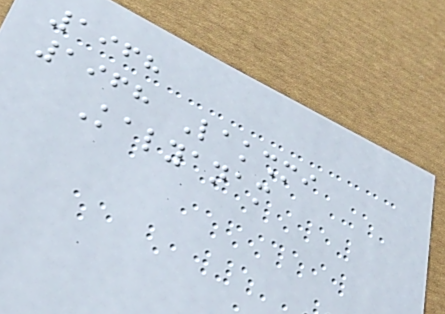1968
1968 Lakshmi
Kalyanam
